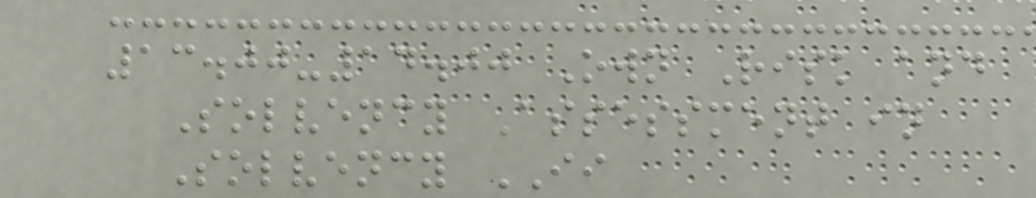13.00-14.00 Own Risk and
Solvency Assessment in
Solvency II
